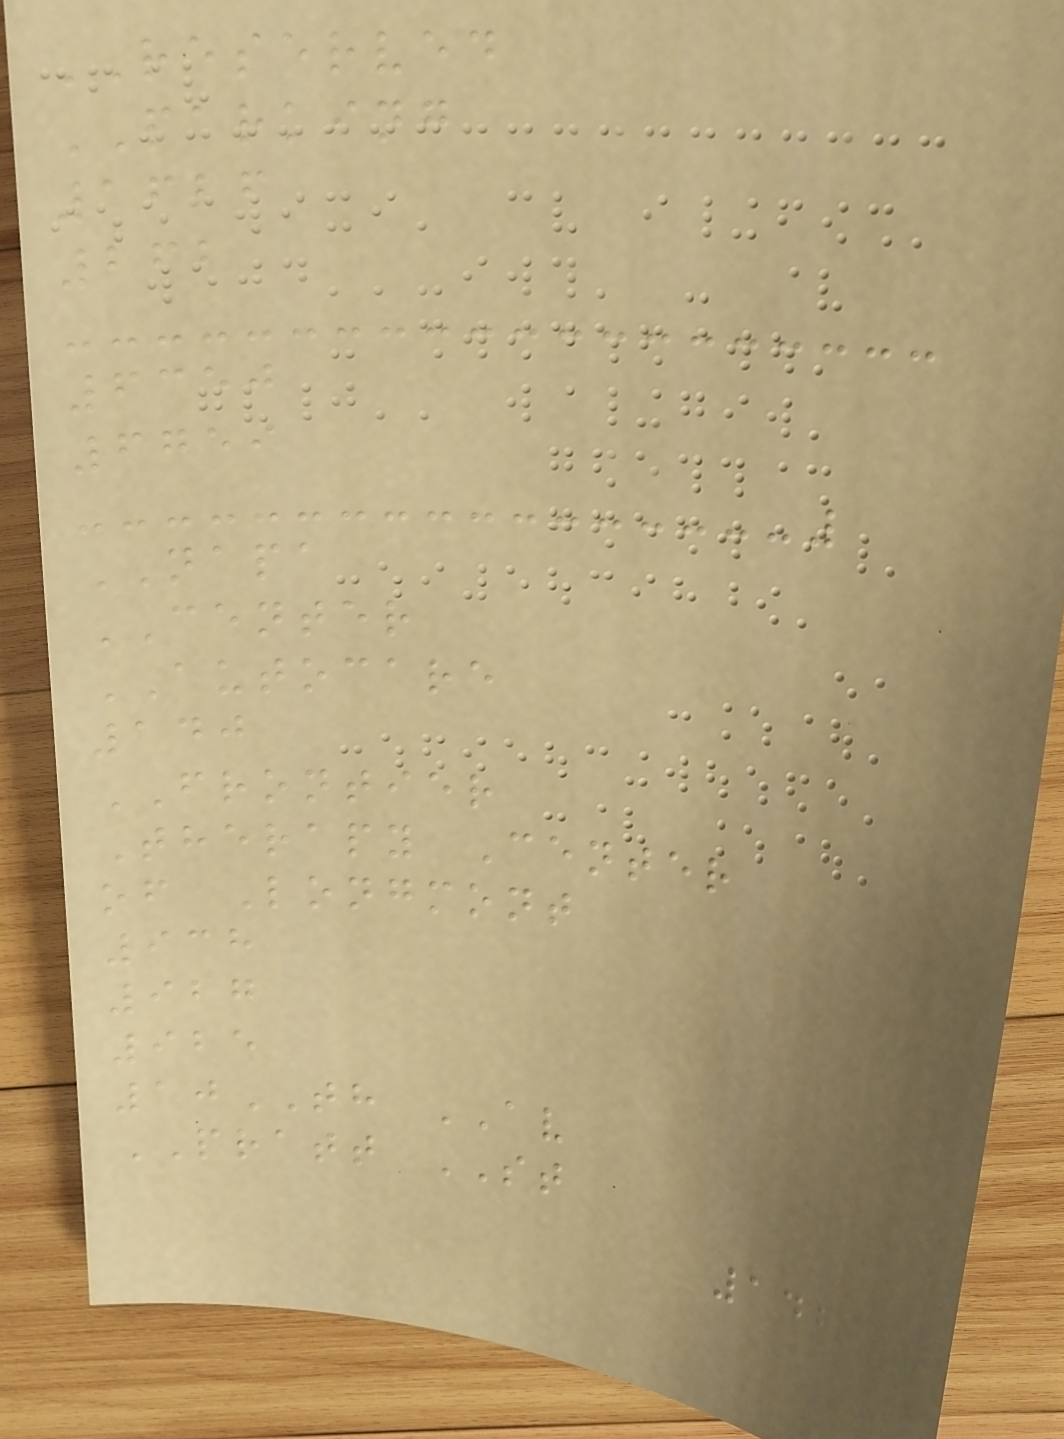RESERVED
PARKING
1626
262
6350
6759
NAPA
CENTER
AUTOCARE
140
FRONTIER
Therapy Center
of Longmont
938
927
925
10TH AV
PRATT ST
142
